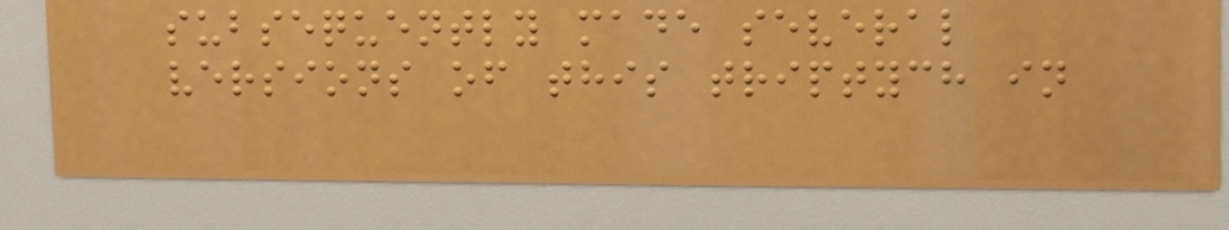subsequently made several
versions of this triptych in
